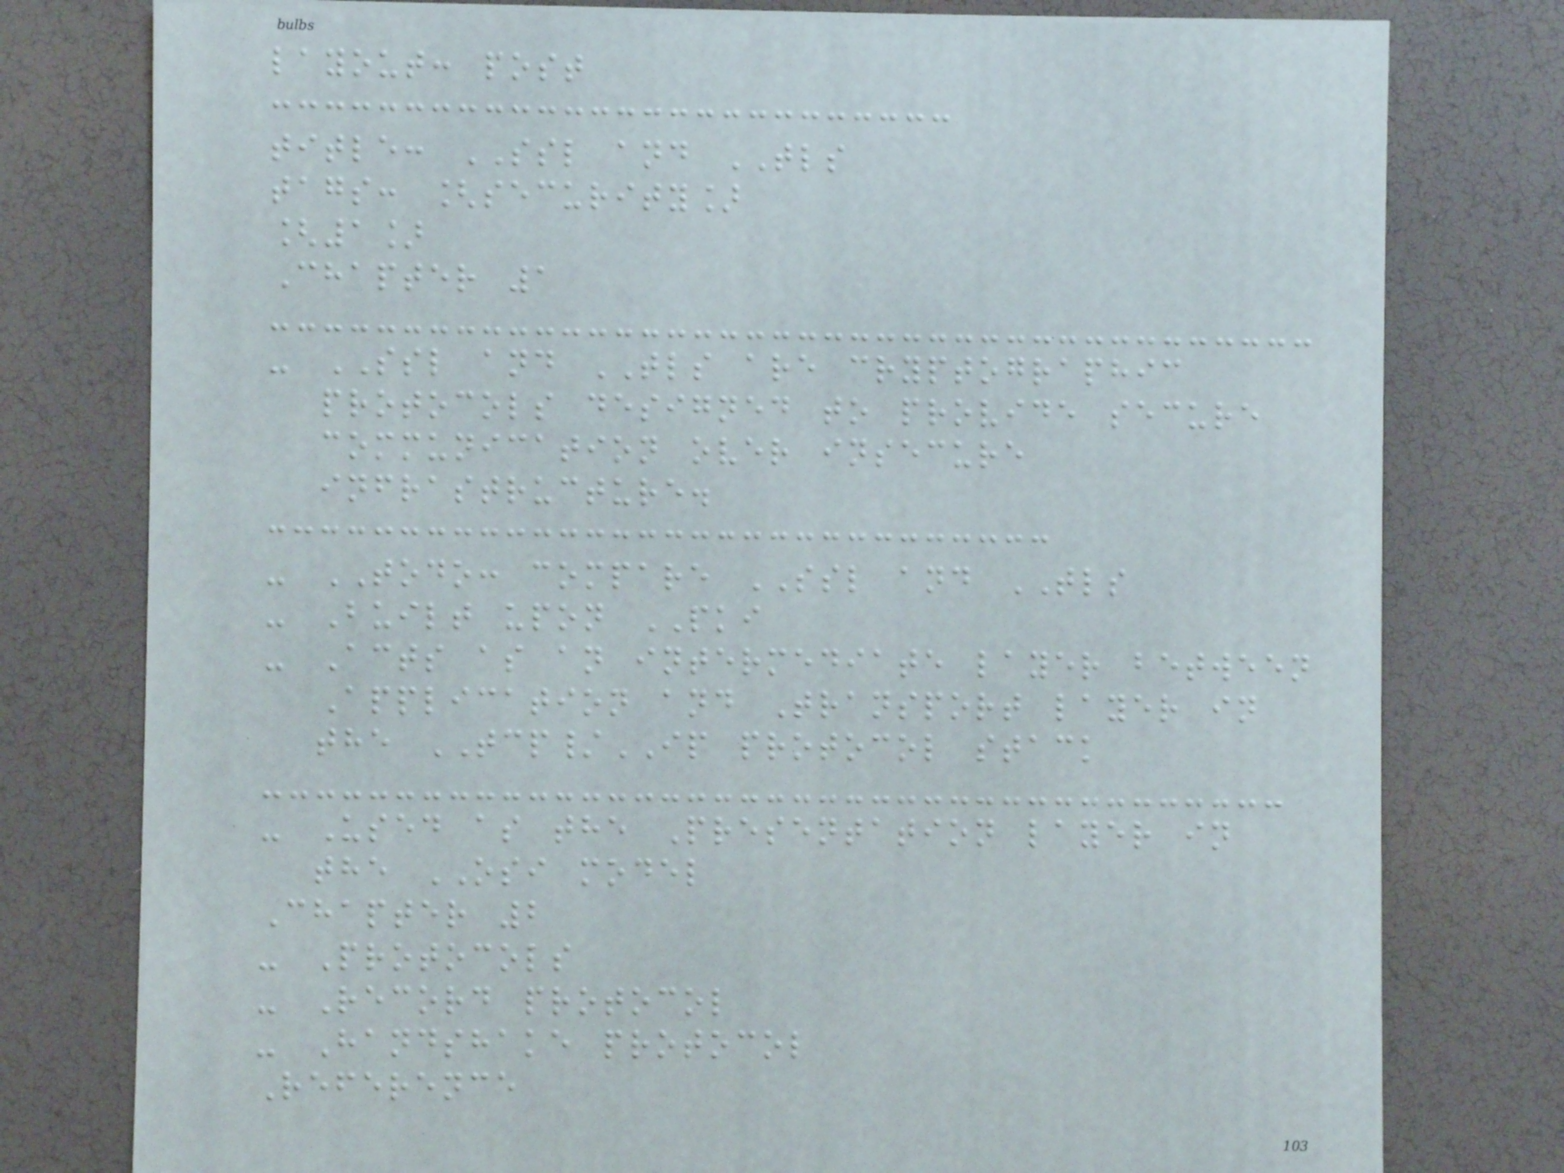layout: post
title: SSL and TLS
tags: [security]
[1]
Chapter 1
- SSL and TLS are cryptographic
protocols designed to provide secure
communication over insecure
infrastructure.
- TODO: compare SSL and TLS
- Built upon PKI
- Acts as an intermediate layer between
Application and Transport layer in
the TCP/IP protocol stack
- Used as the Presentation layer in
the OSI model
Chapter 2
- Protocols
- Record protocol
- Handshake protocol
Reference
